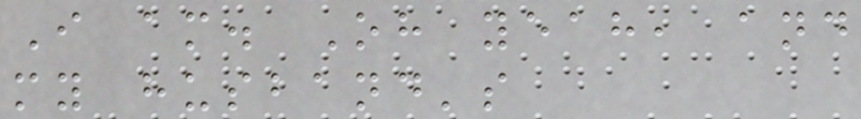I am. Oh yeah, and
my husband's
